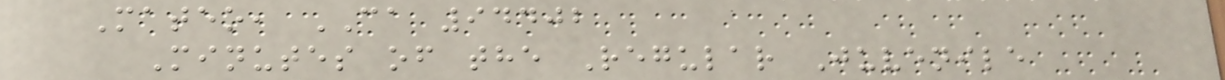Mateo, CA 94402
Minutes of the Regular Juvenile
